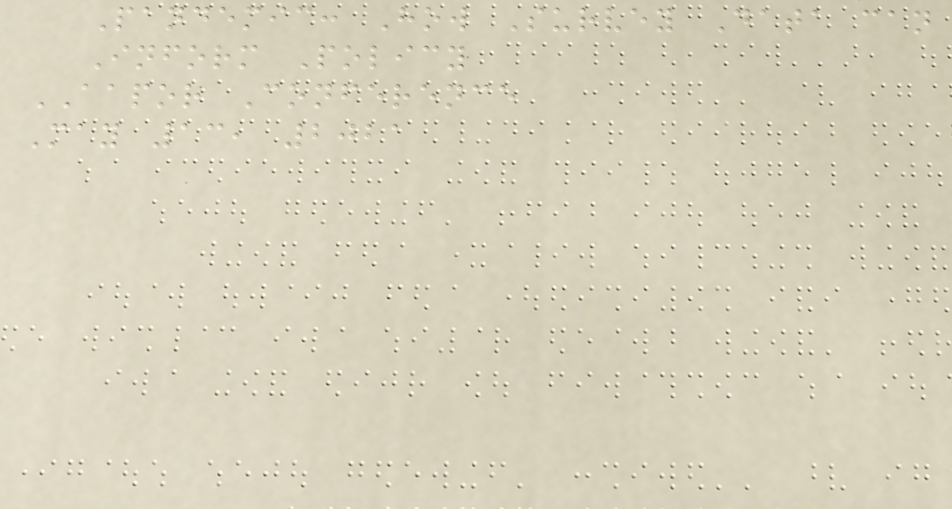Pandemic: How Survey Data can
Inform Policy
AAPOR Conference
May 13, 2021
